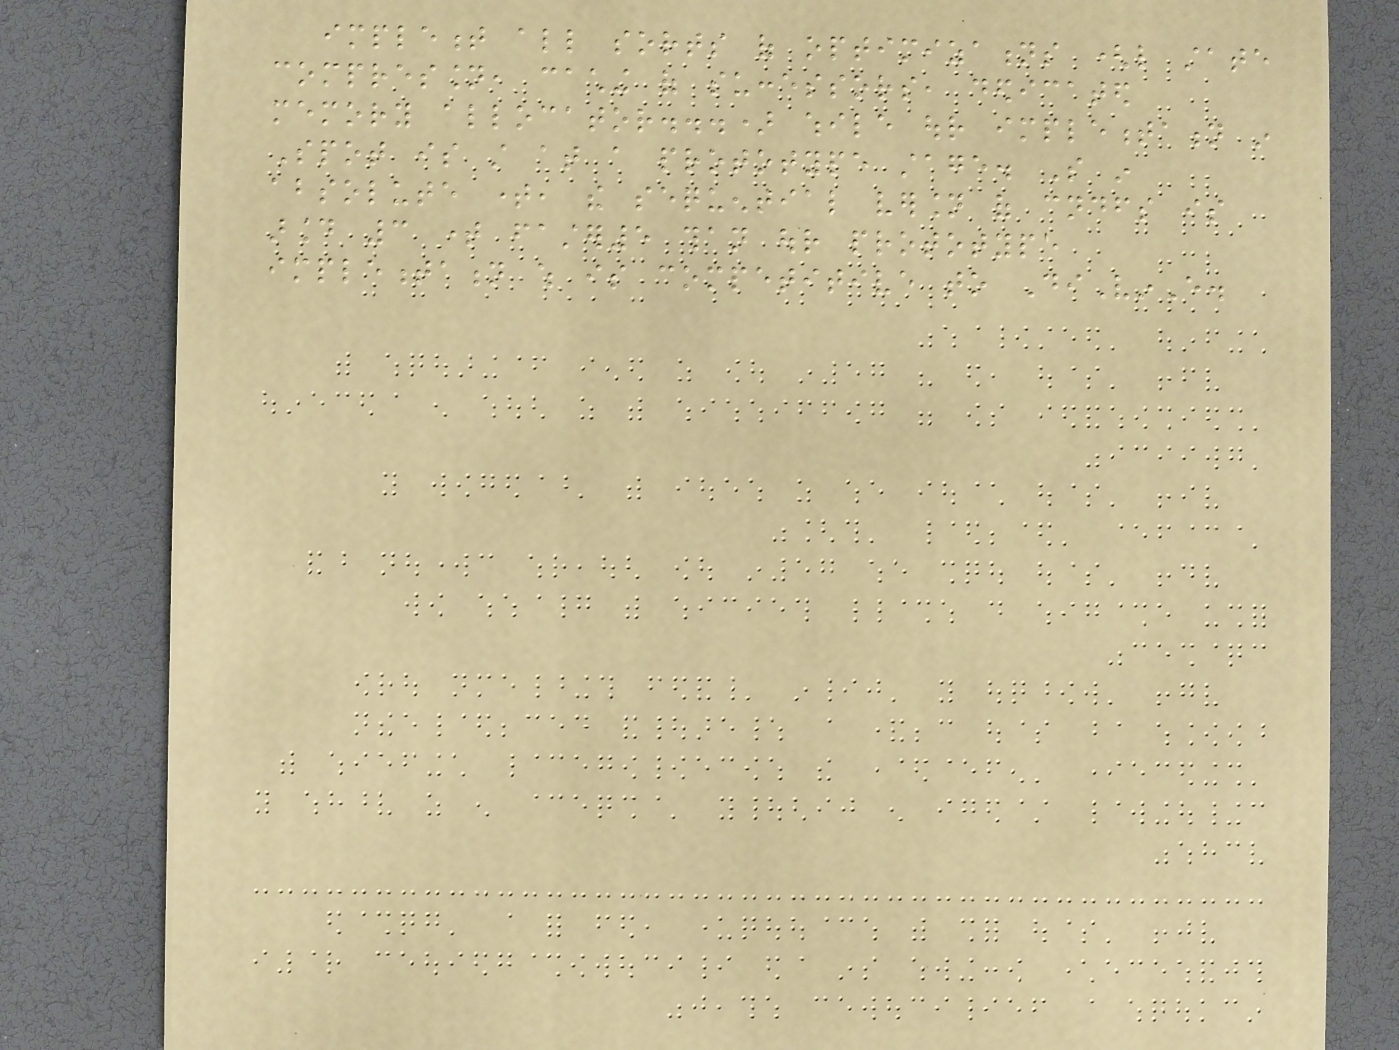implement all sorts of optimizations (like state
compression, caching of successors, dedicated
memory allocator...) while our implementation in
Spot is still at a prototype stage. So in
absolute time, the sequential version of cndfs is
around 3 time faster5 than our prototype
implementation which is competitive to DiVinE.
